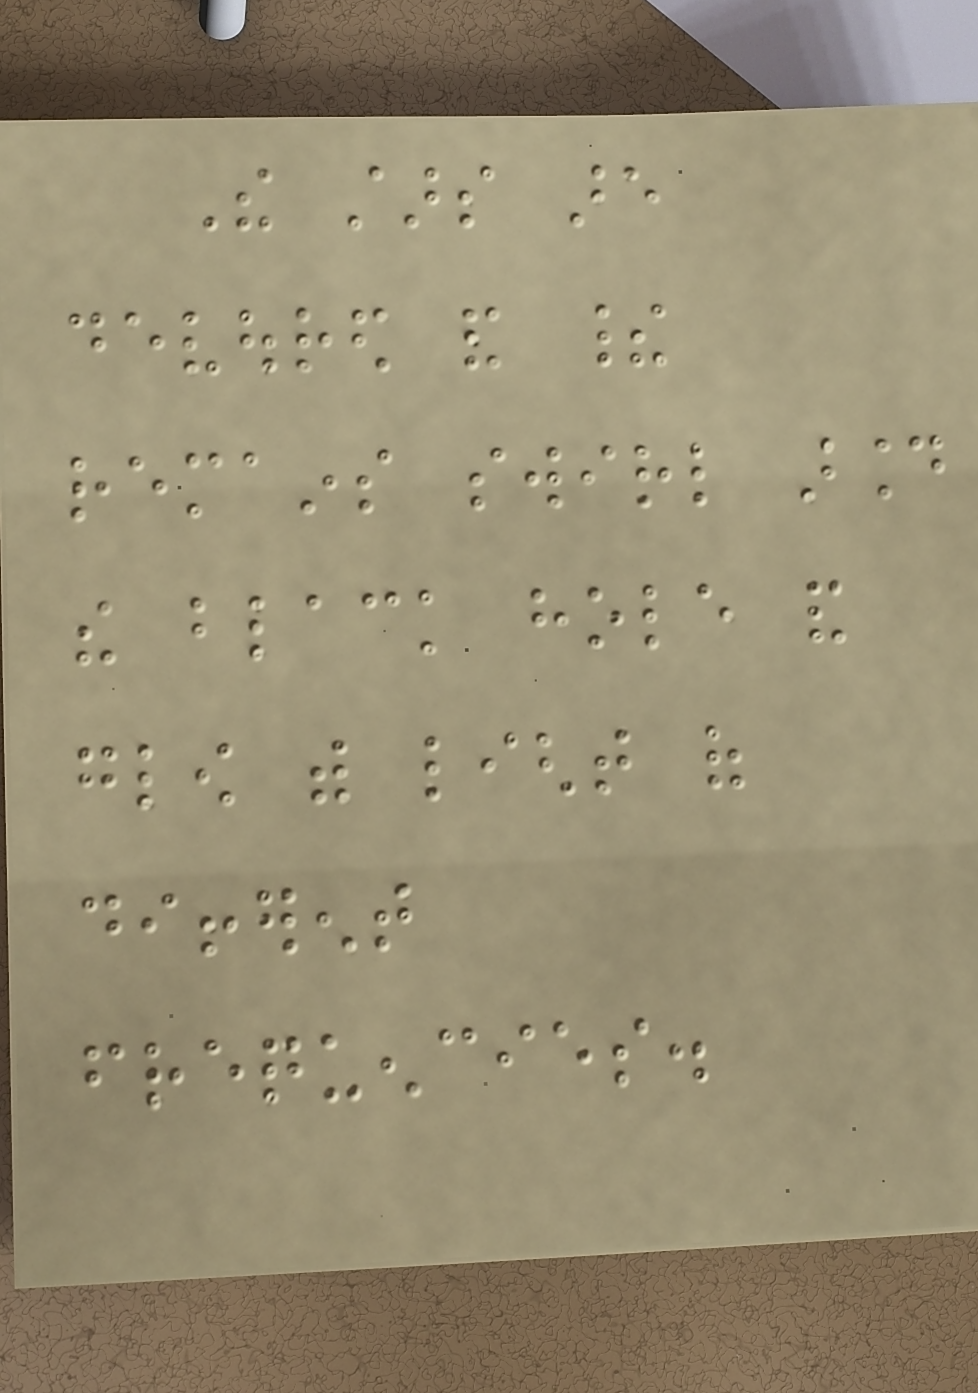The stars are
devoured and their
remains swirl around
the black hole and
glow with light of
different
frequencies.
